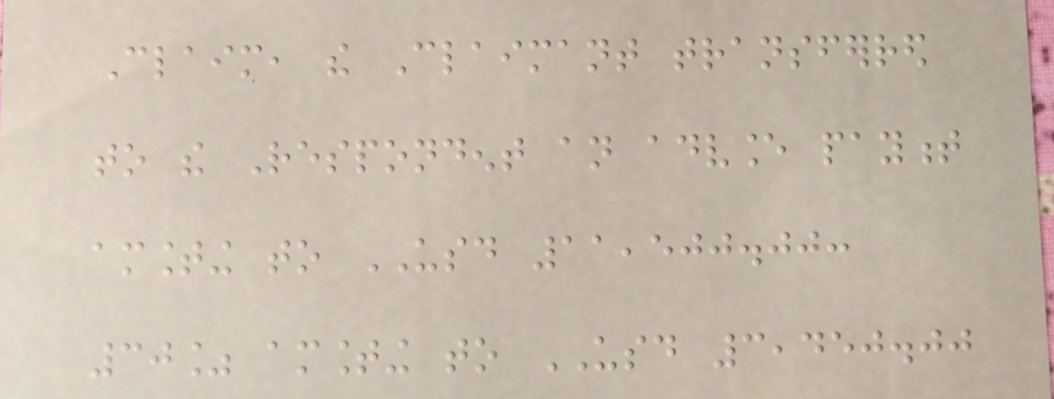Claim, the Claimant transferred
to the Respondent an advance payment
amounting to USD 11,500.00:
30% amounting to USD 3,450.00
